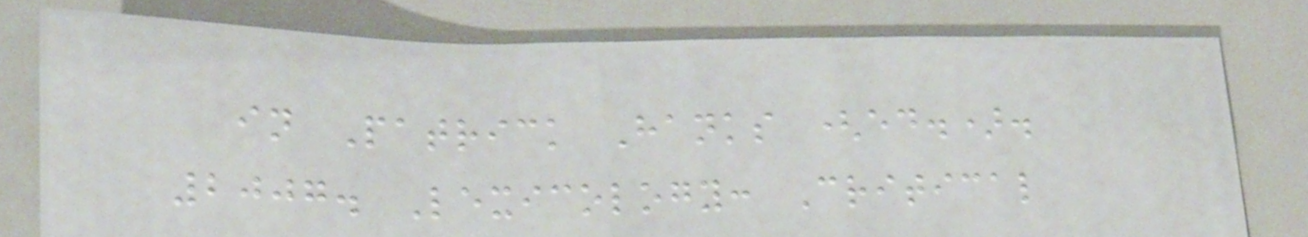in Patrick Hanks (ed.).
2007. Lexicology: Critical
